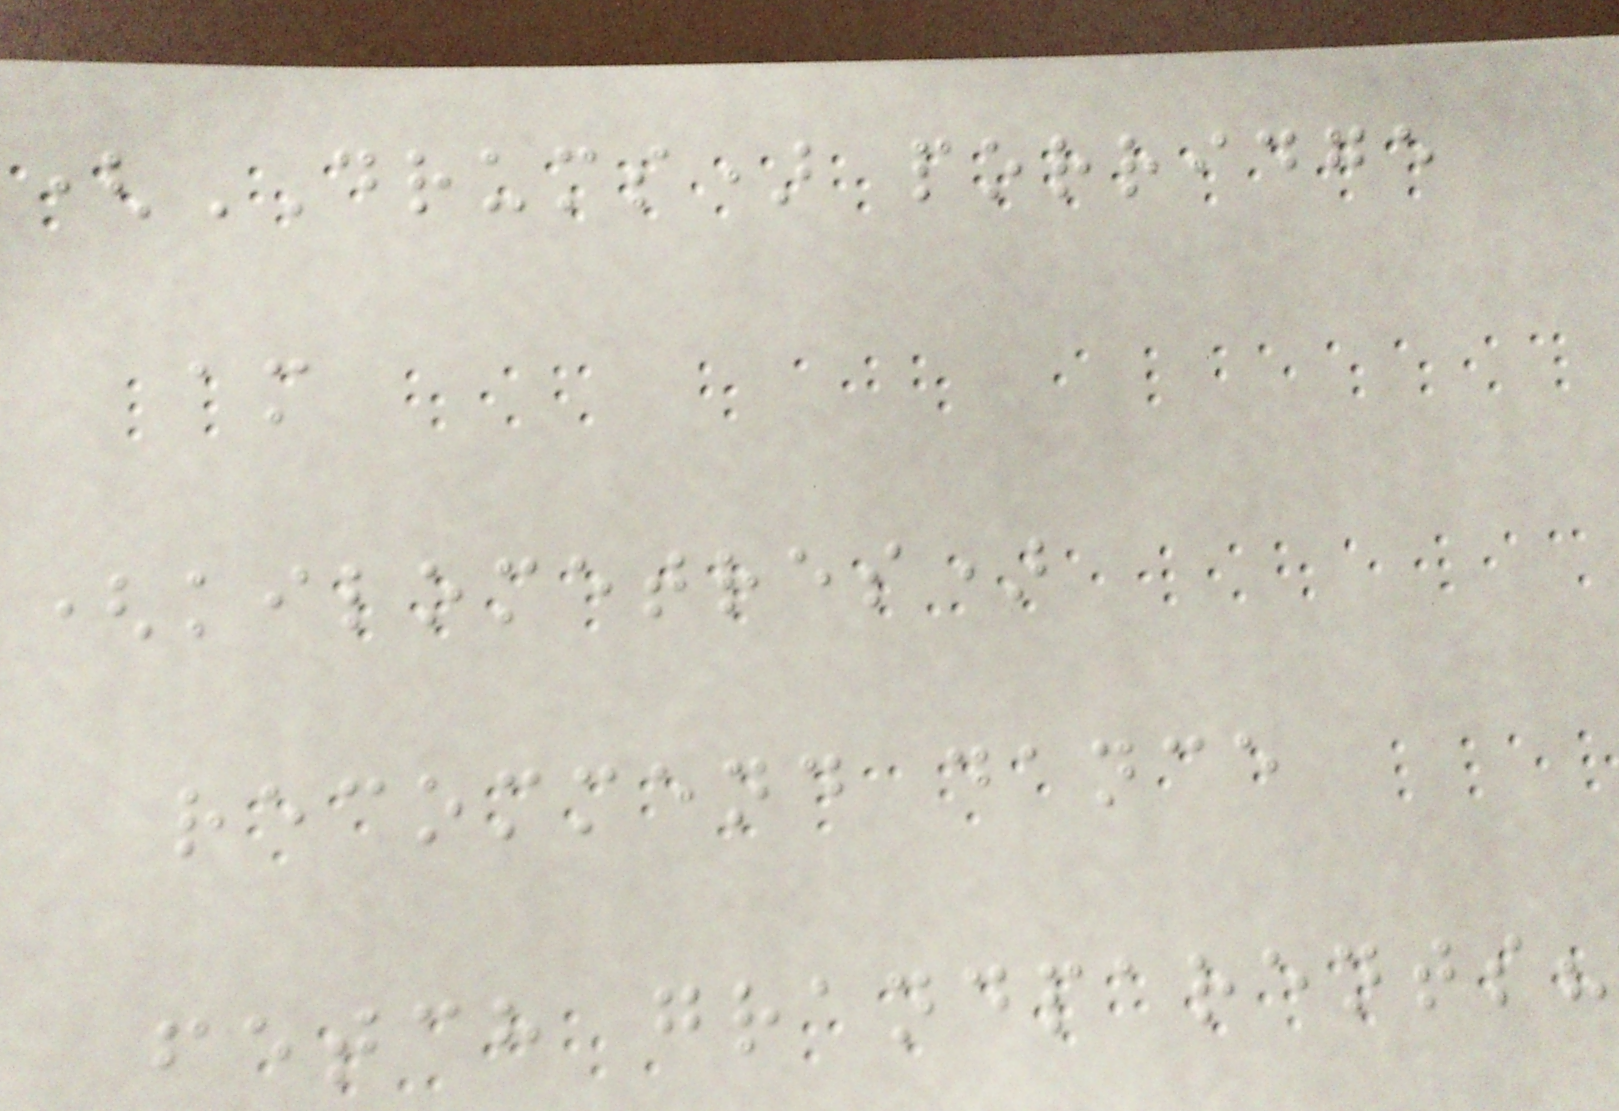(DRUMS) porridge
am
(kilometres)
recommend dance
fetch grandparents?
